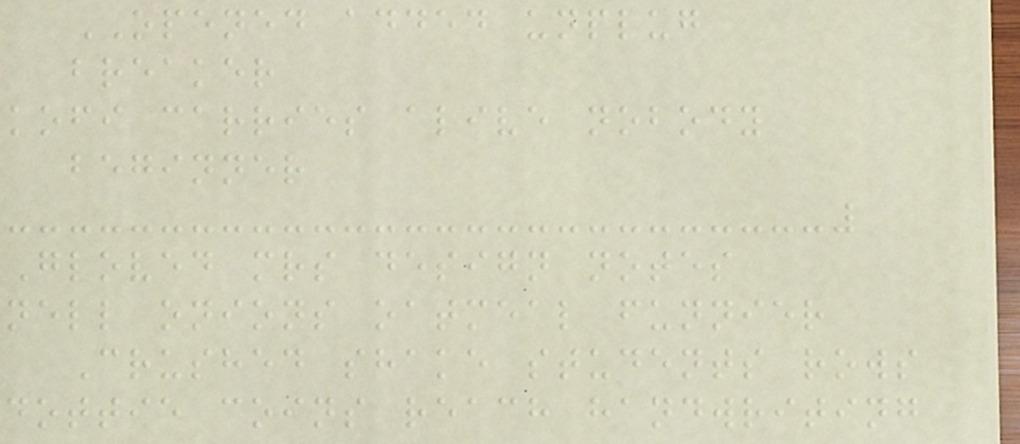OPENED added unplug
breaker
kofi carries alive nobody
beginner
Gloved mrs design notes
nell onions oatmeal funnier
Crushed shake students rows
dottie coins reach handwriting
